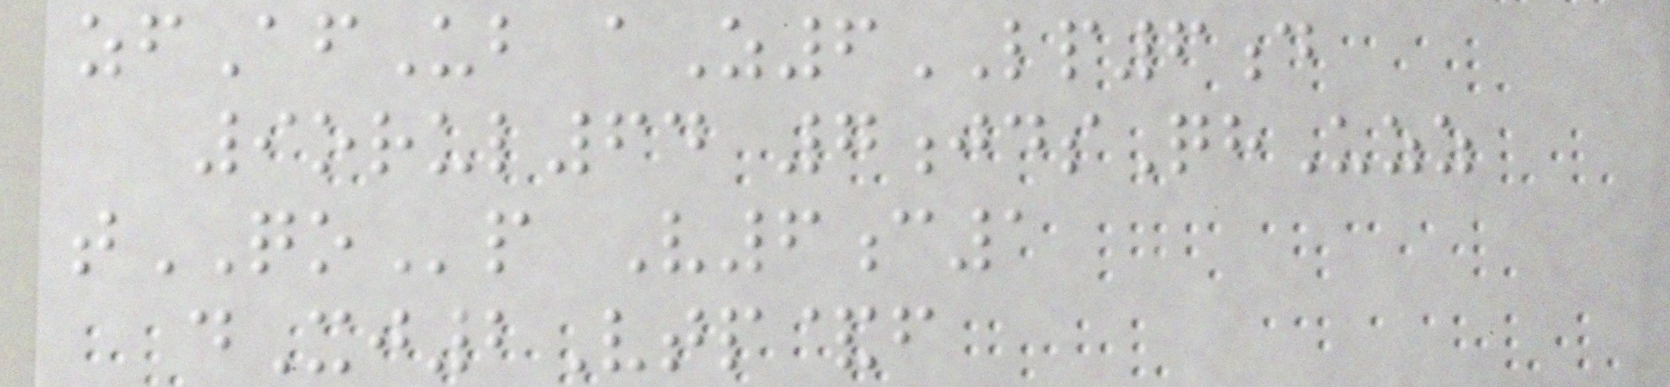zfAfUb aZ6LP6d
9orul64 7jdsQhUzz
tQOp V6c1
dXj2Vtp&f
